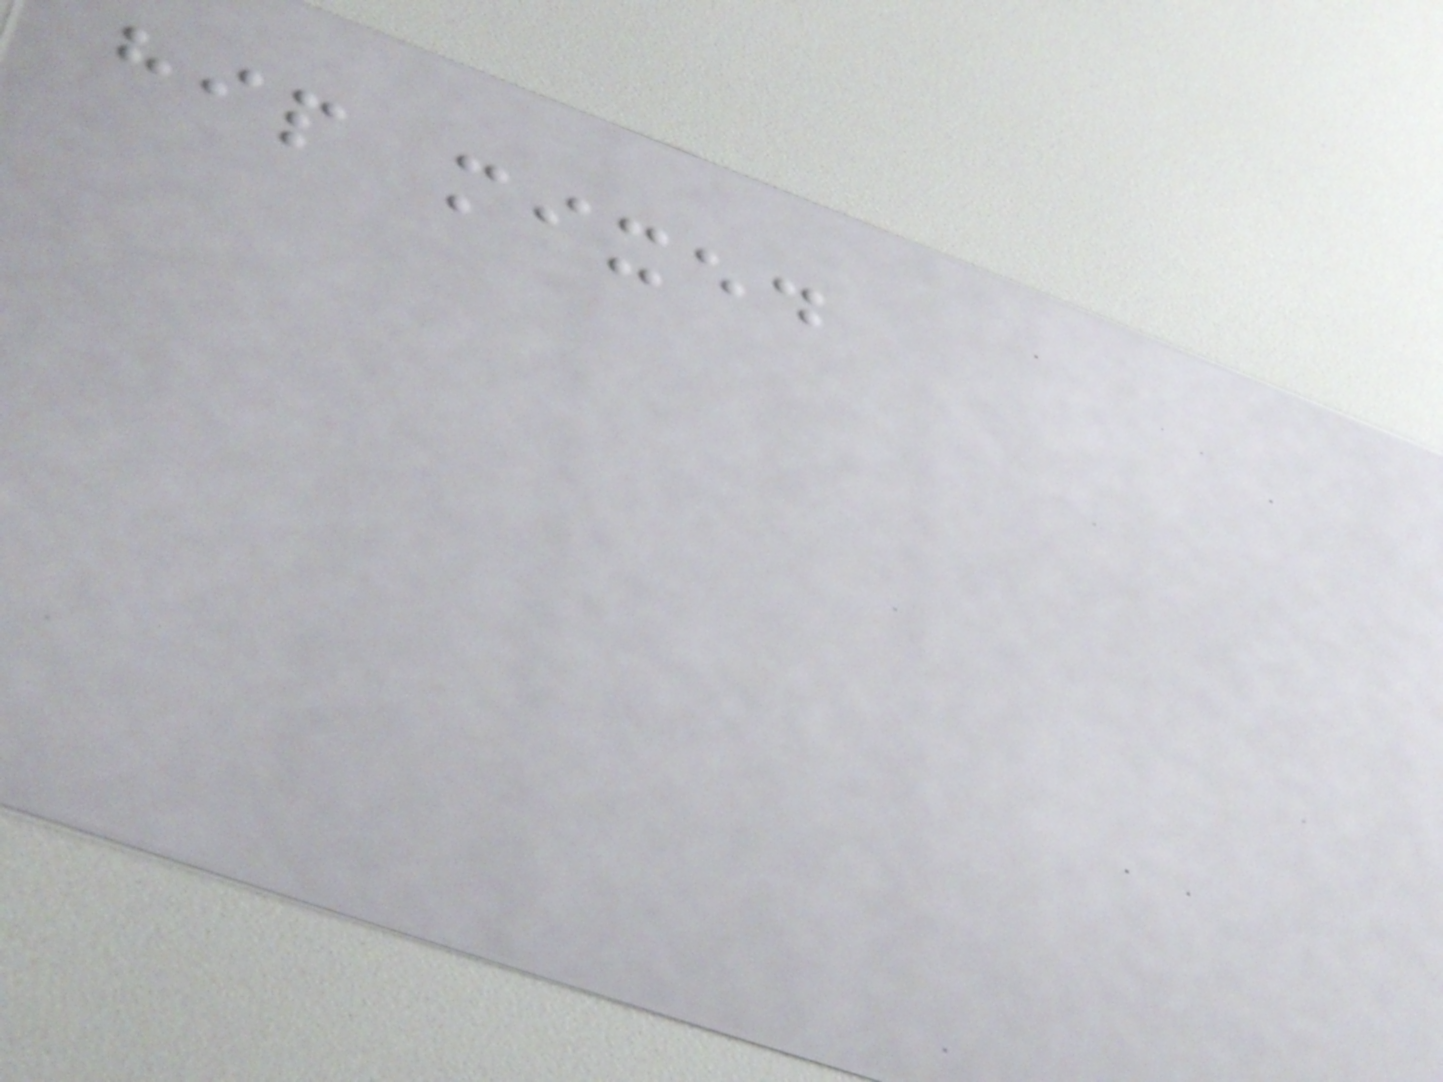hip mixed
